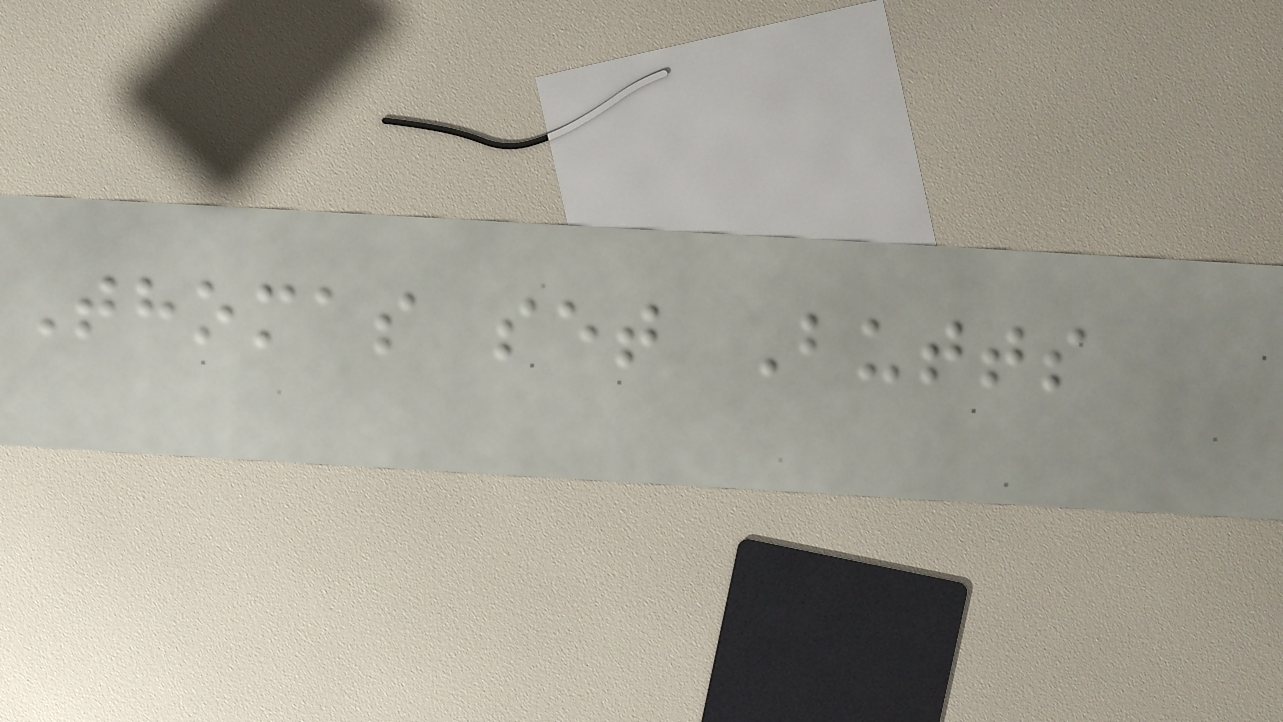Thomas set Butts
